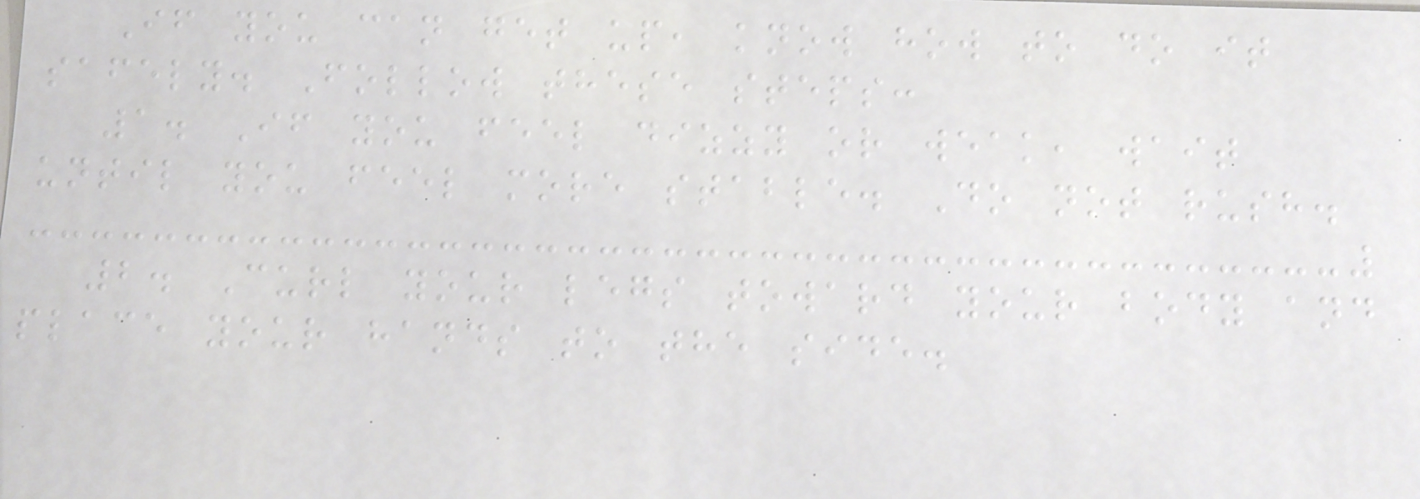If you can get up, know how to do it
safely. Follow these steps:
1. If you feel dizzy or weak, wait
until you feel more stable. Do not rush.
2. Curl your legs toward your body and
place your hands to the side.
